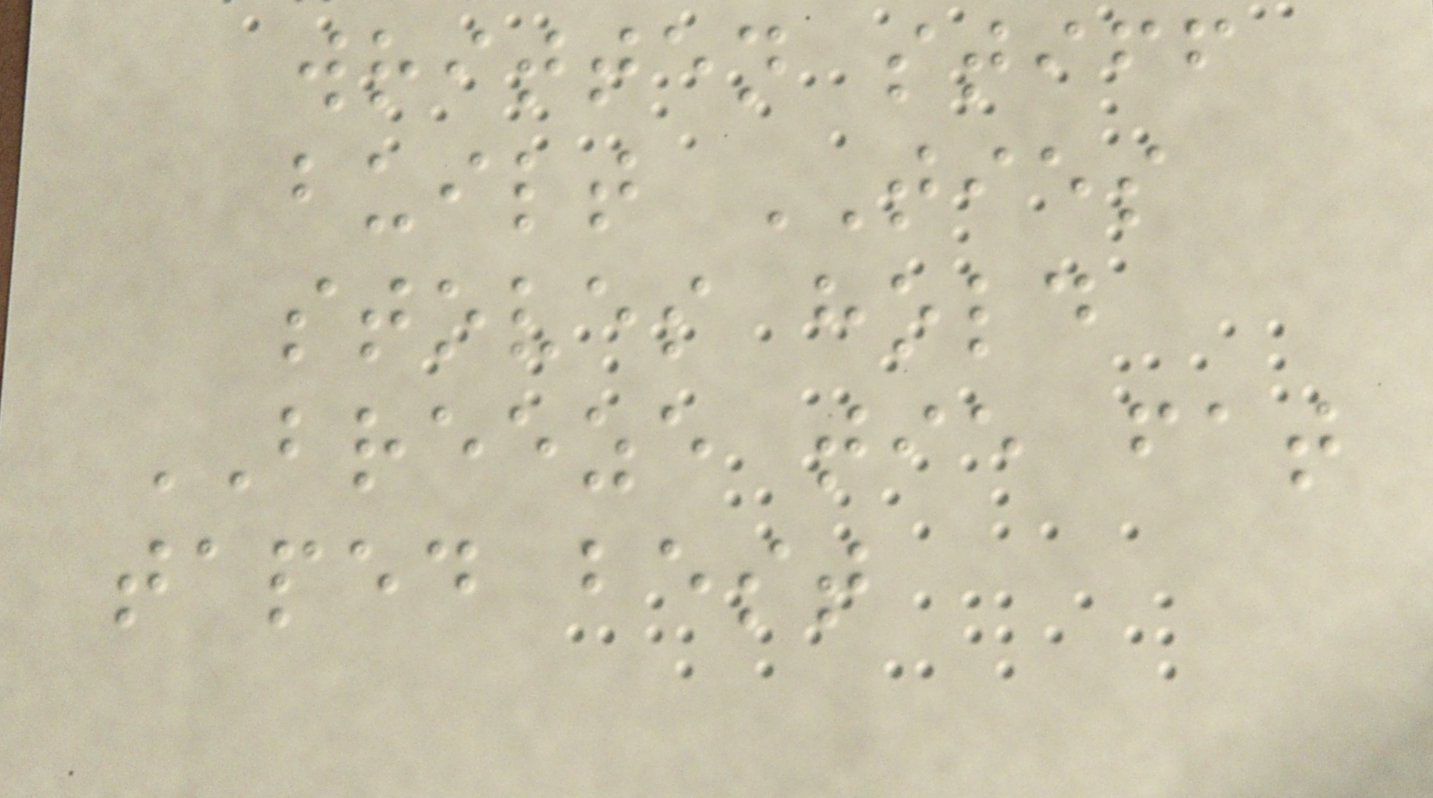written stiff
built TIES
stoves hold
BREEZE tie fat
taped best
